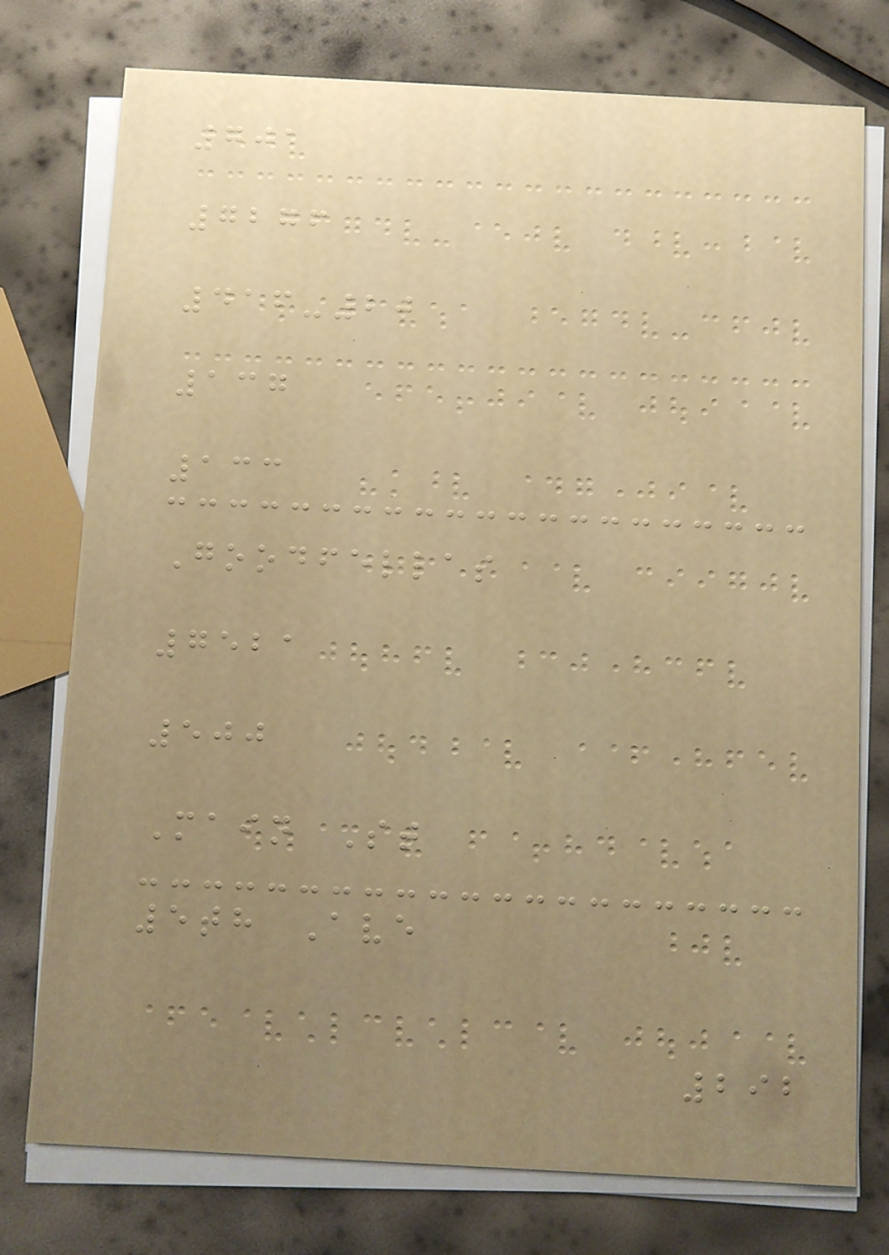701
7276
416-20
137
133
Goodfellas
7521
500
Main St
5th Ave
292
